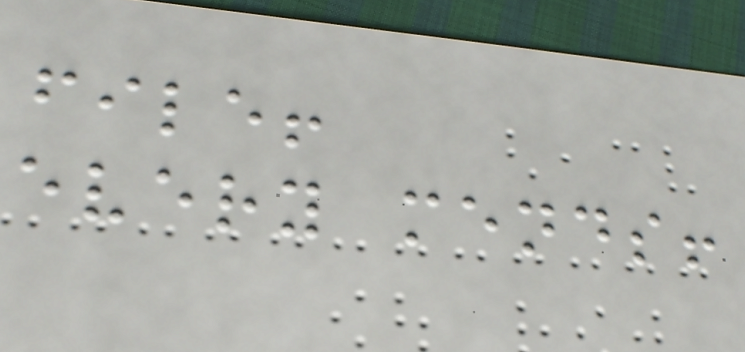file!
every mends!
